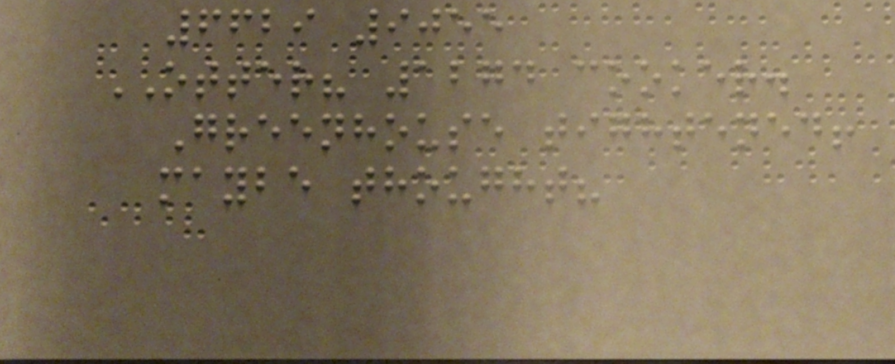6629 9055
OTTER? 1274 cooker.
Greenhouse tightened!
maybe thought?
